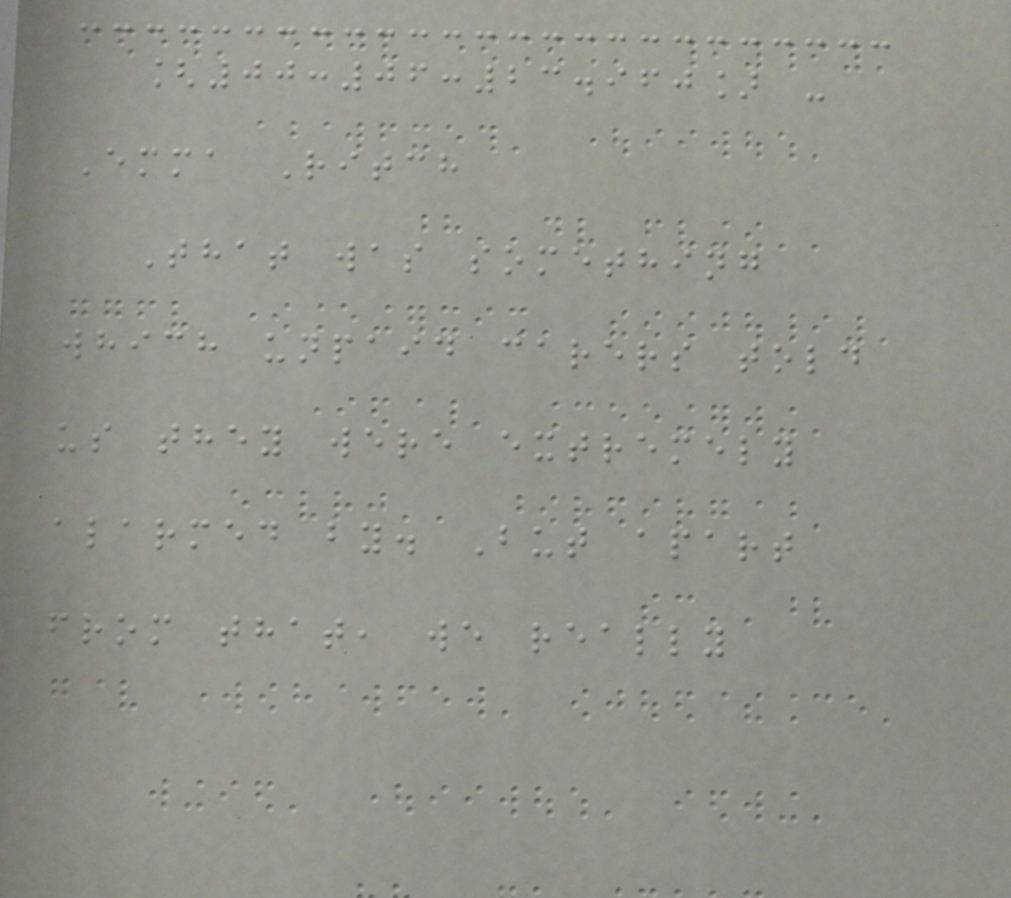[00:06:23.960] -
Emma Ritch
That was something
which unpaid carers told
us they were extremely
alarmed by. But apart
from that, we really
